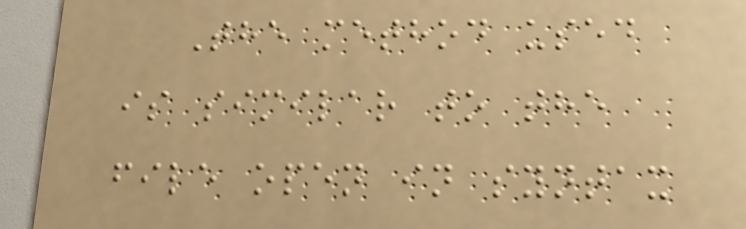The method used
is similar to the
file open in syntax
